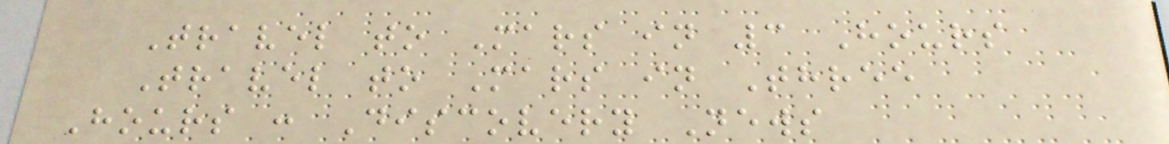Travel to Mars in 3 Hours
Travel to Mars in Three
Hours : Discovery News
